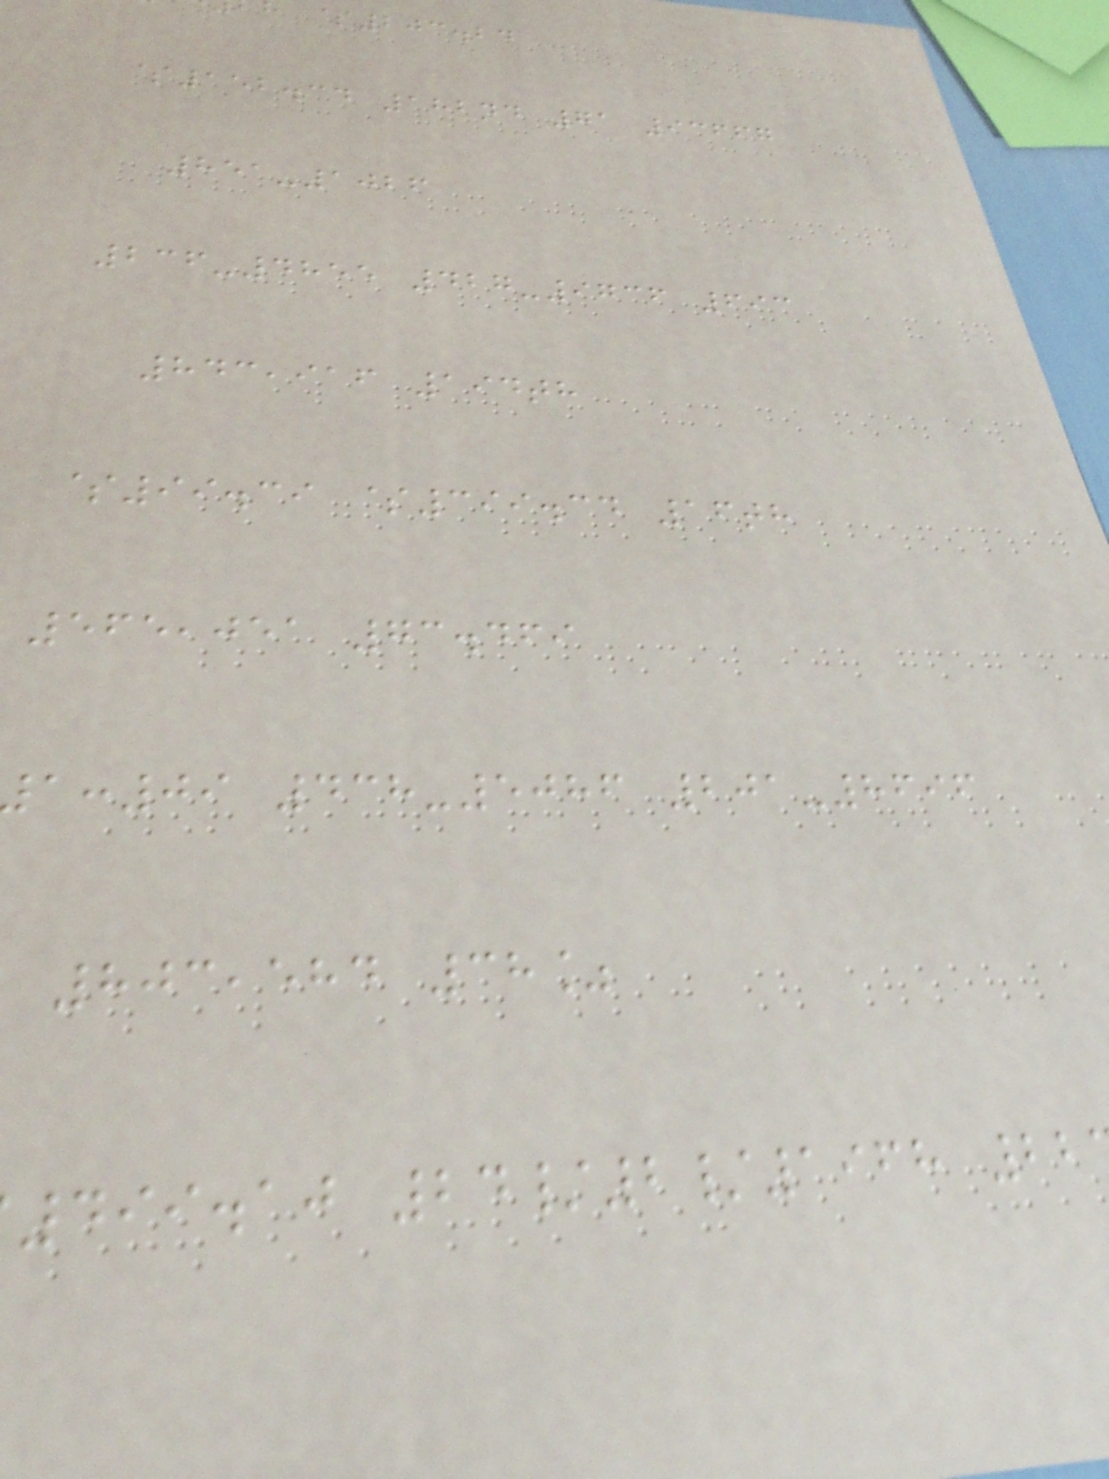$203.24
$152.34 182nd 71 93667
851-1026
236-4855 427-9736 693
843,916 194th
$99.39 $399.34 16th
565,051 73.469
:09 438-5086 201-8696
803,584 38%
499.10 24/2/1968 22
